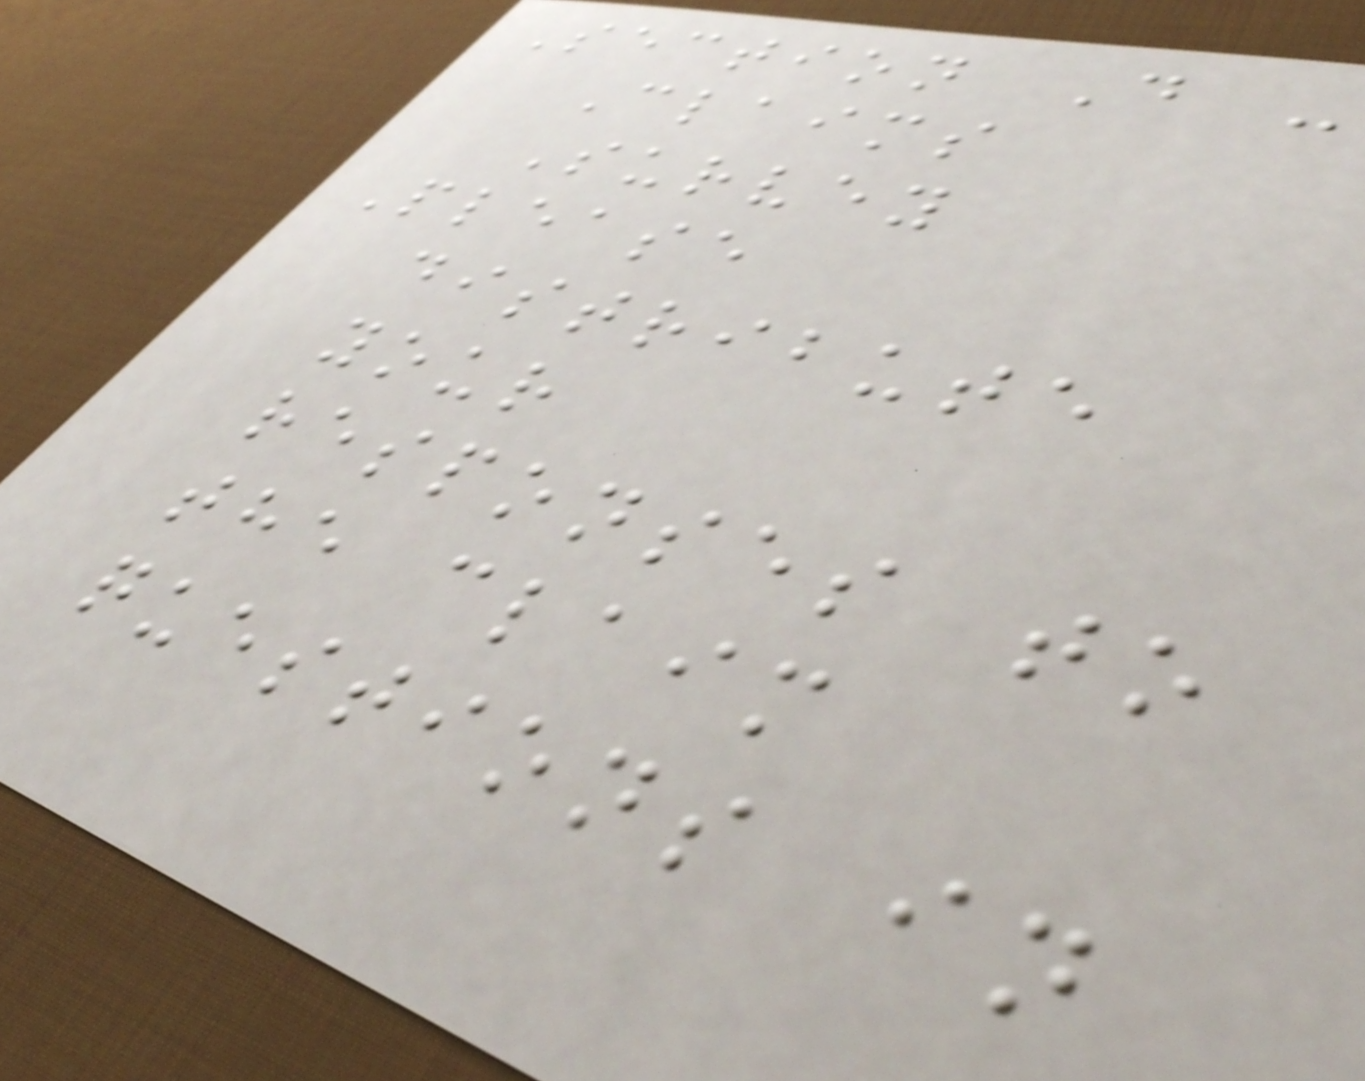Section D -
Claims
Survey
Please
distribute
your
responses to
the claim
questions in
